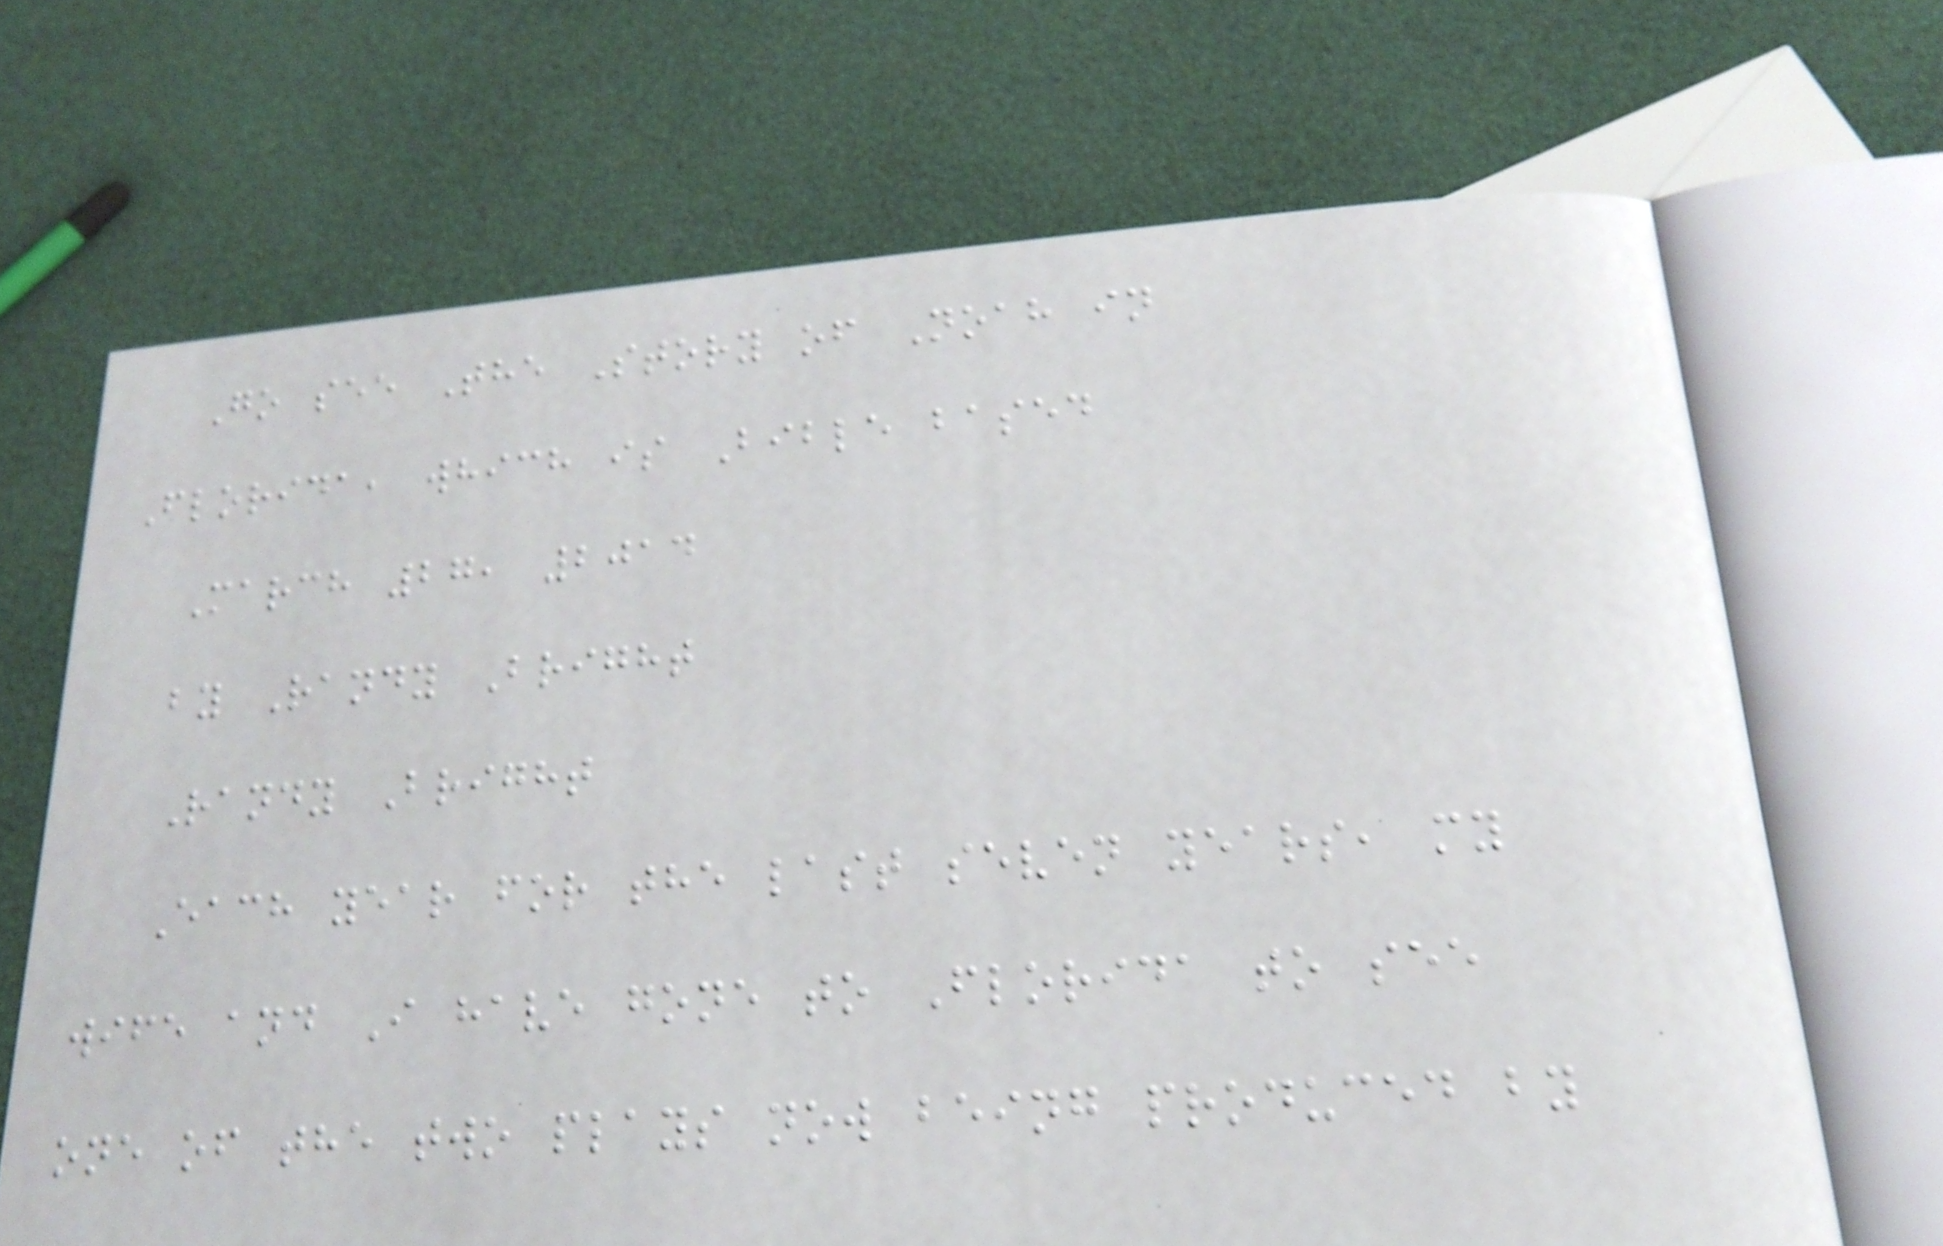Go see The Story of Noah in
Florida, which is Bible based
March 27, 2014
by Randy Bright
Randy Bright
Each year for the last seven years, my
wife and I have gone to Florida to see
one of the two plays now being produced by
